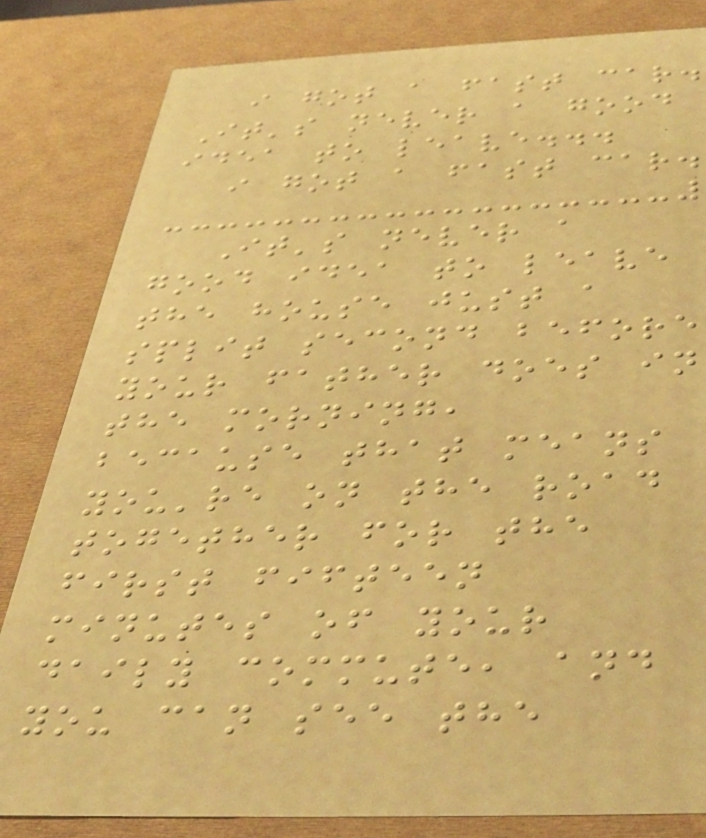i got a fast car.
It's never a good
idea to leave...
i got a fast car.
It's never a
good idea to leave
the house just a
split second before
your father does in
the morning,
because that means
you're on the road
together for the
first fifteen
minutes of your
daily commute, and
you can see the
